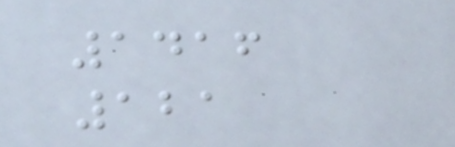1416
121
